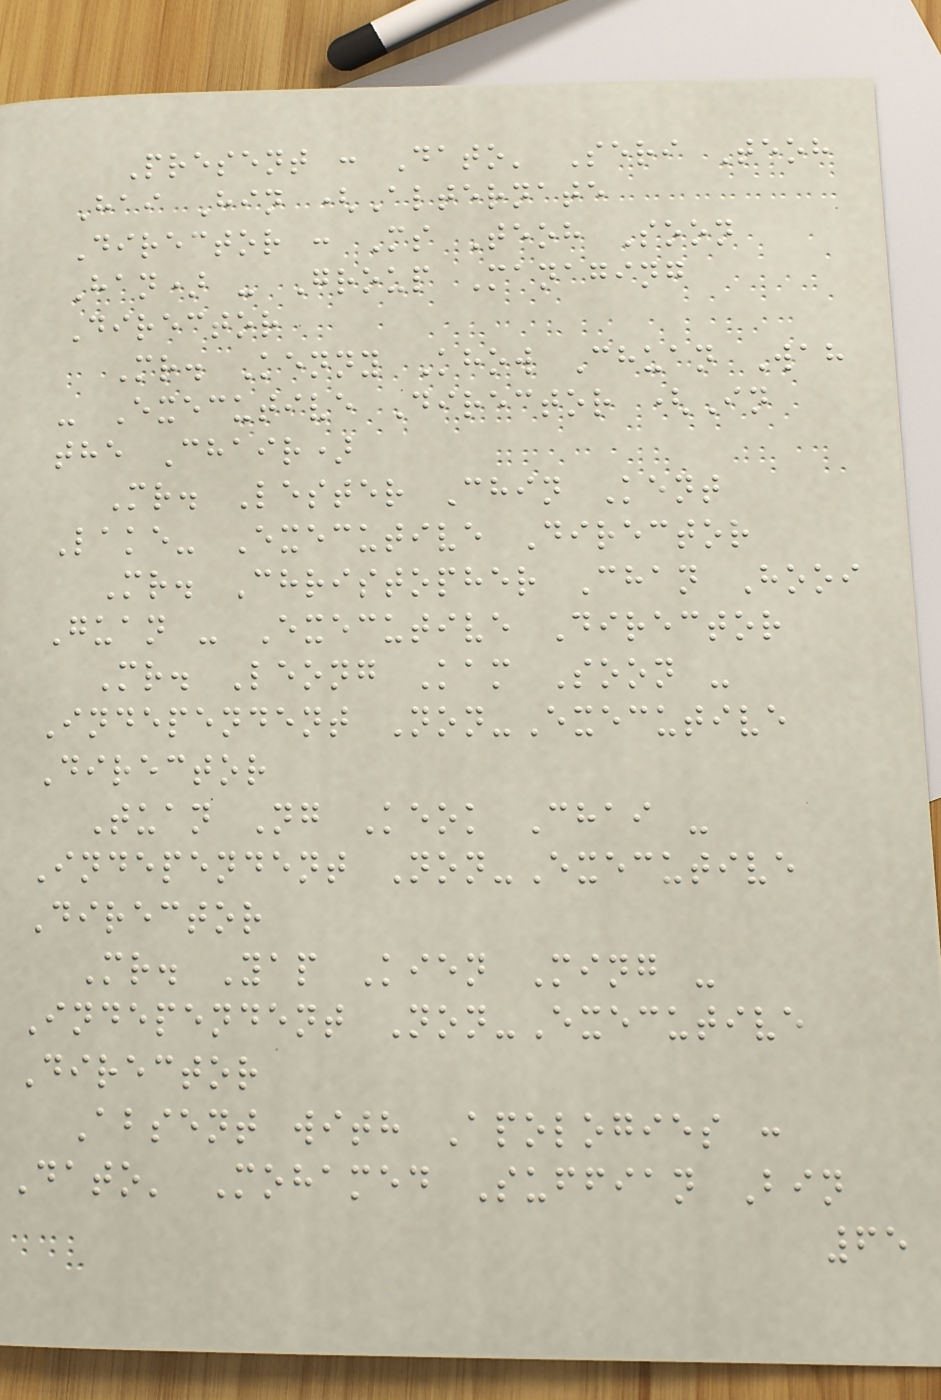Present : Dato' Seri Teoh
Hai Hin (Alternate
Director : Ms Teoh Soon
Han) - Group Managing
Director
Mr. Kenny Khow Chuan Wah
- Executive Director (In
the Chair)
Mr. Lester Chin Kent
Lake- Executive Director
Mr. Christopher Chan Hooi
Guan - Executive Director
Mr. Leong Kam Soon -
Independent Non-Executive
Director
Tuan Ng Keok Chai -
Independent Non-Executive
Director
Mr. Yap Kien Ming -
Independent Non-Executive
Director
Absent with Apologies :
Dato' Mohamed Suffian Bin
65
